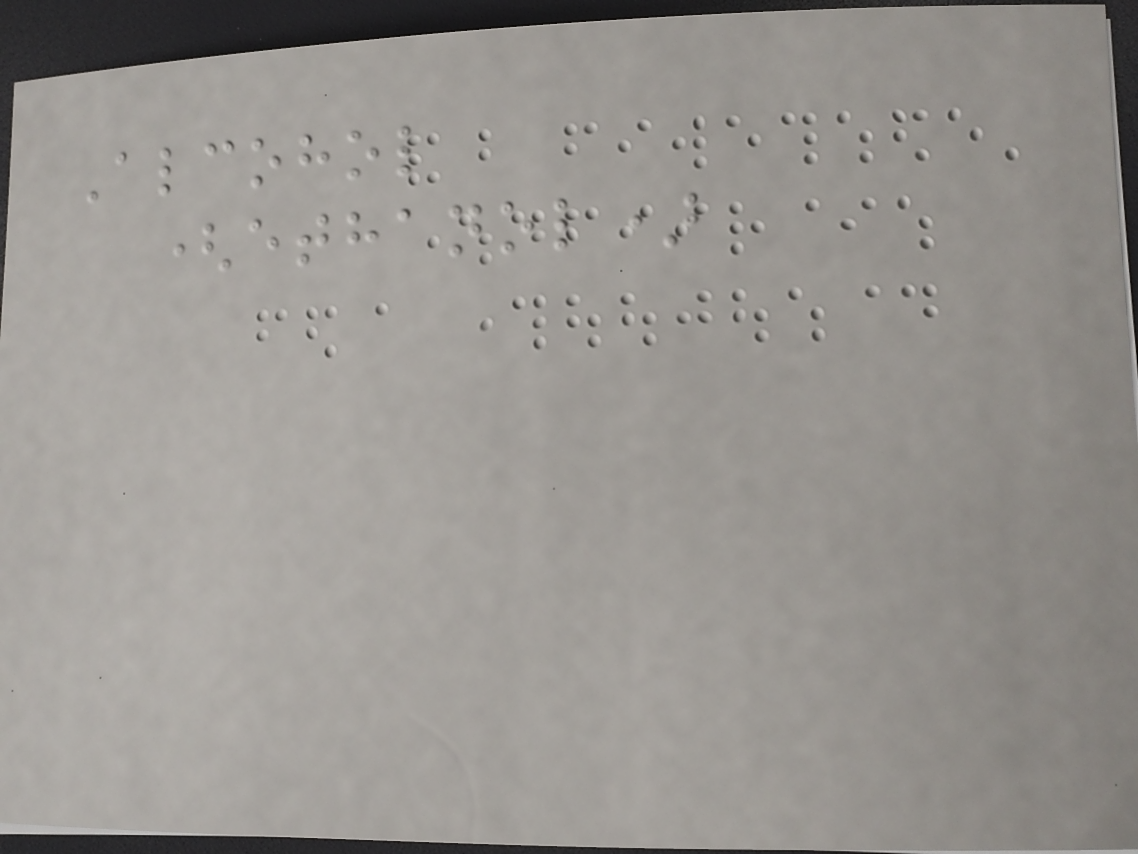Alcohol
(ethanol)
